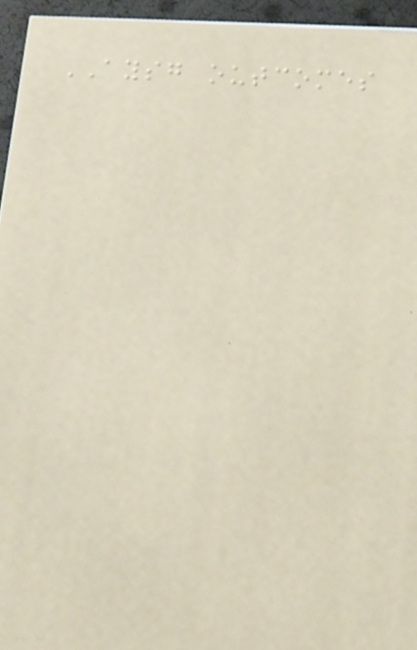AYSG outcomes
